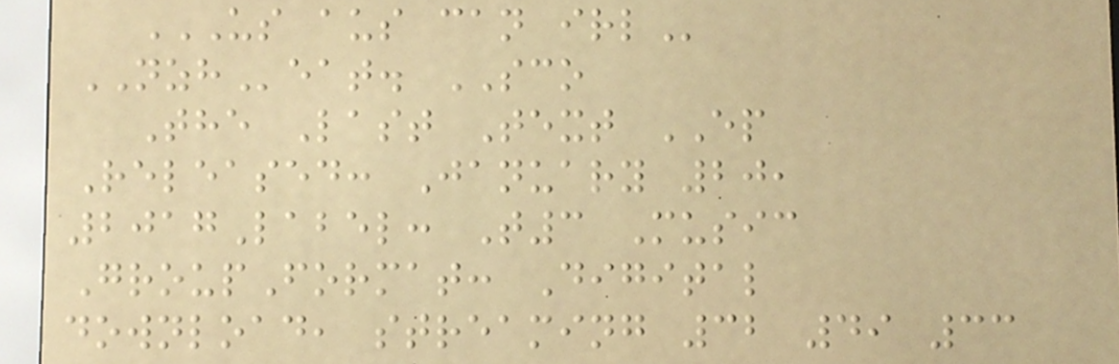US AUS CAN IRL
NZHeat. SCO
The Last Text EP
Released: January 20,
2017Label: T3 Music
GroupFormat: Digital
download, streaming 32 49 33
